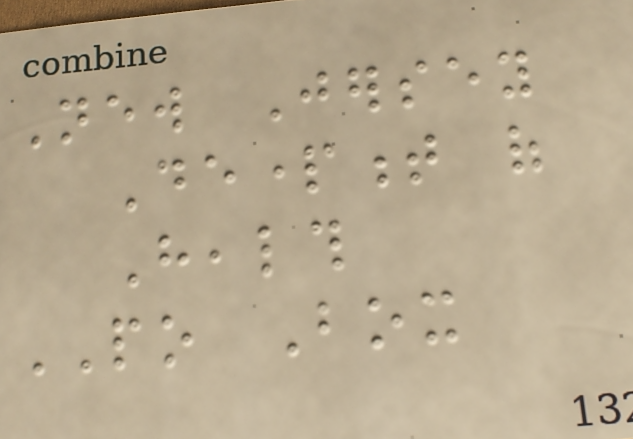New Jersey
Department of
Health
PO Box
